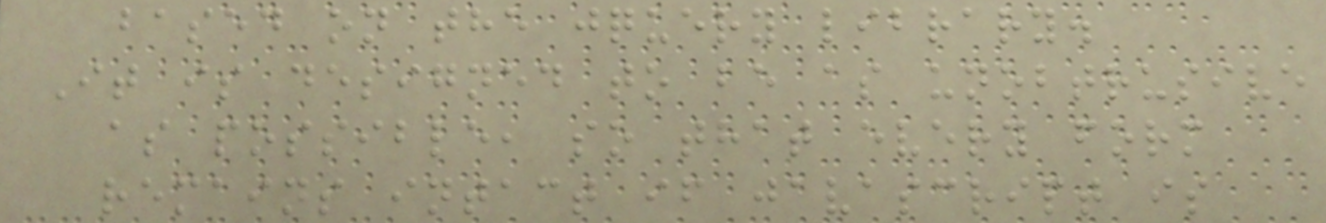based on the jquery library.
It is designed to be as unobtrusive
as possible, so that every form
remains intact if javascript is
